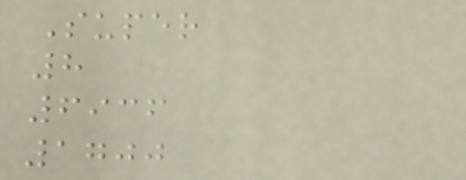Super
8
6936
1700
